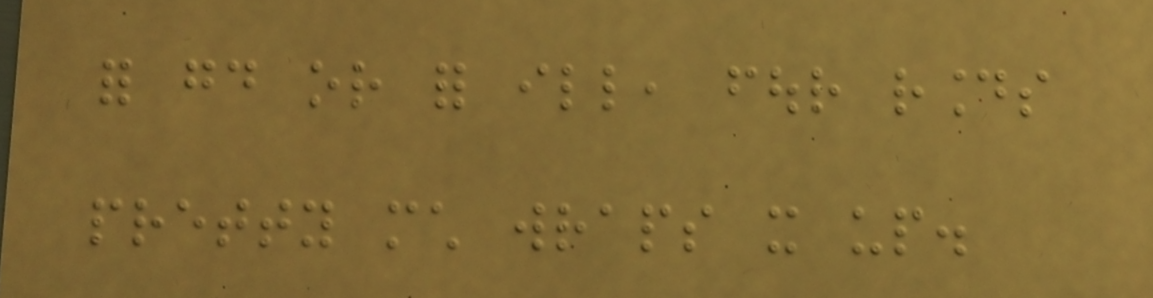for good or for ill, four rounds
pretty much wraps it up.
